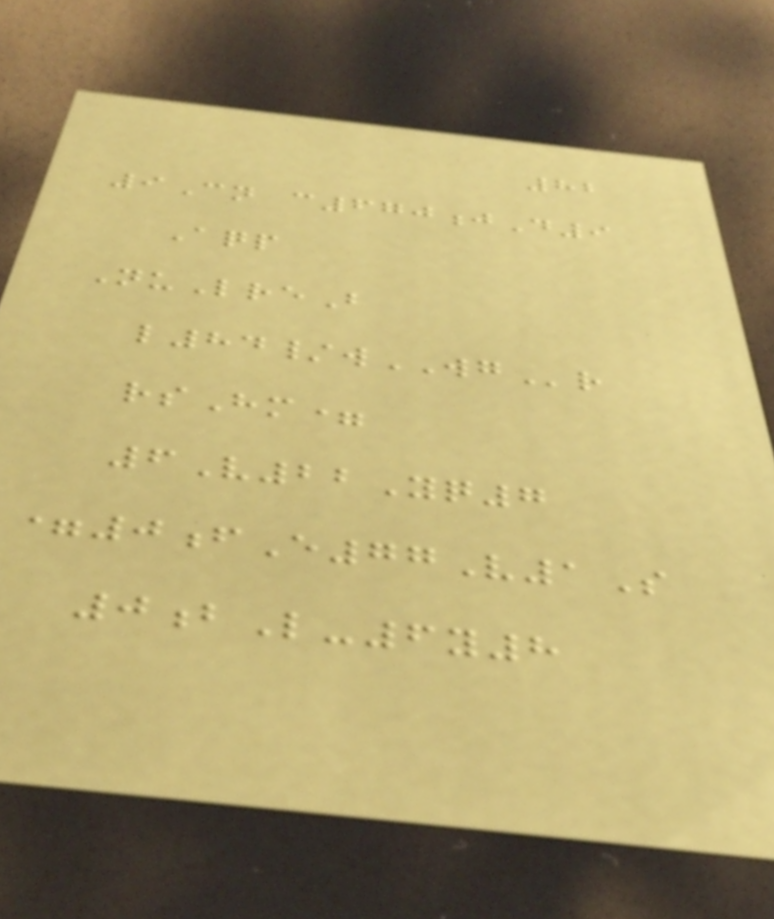82
9Cn c670jD9
Aqp
NuLreB
l84/wWGr
rsHm=
6V22Yq7
=0fE77V1S
0bL-6y8
